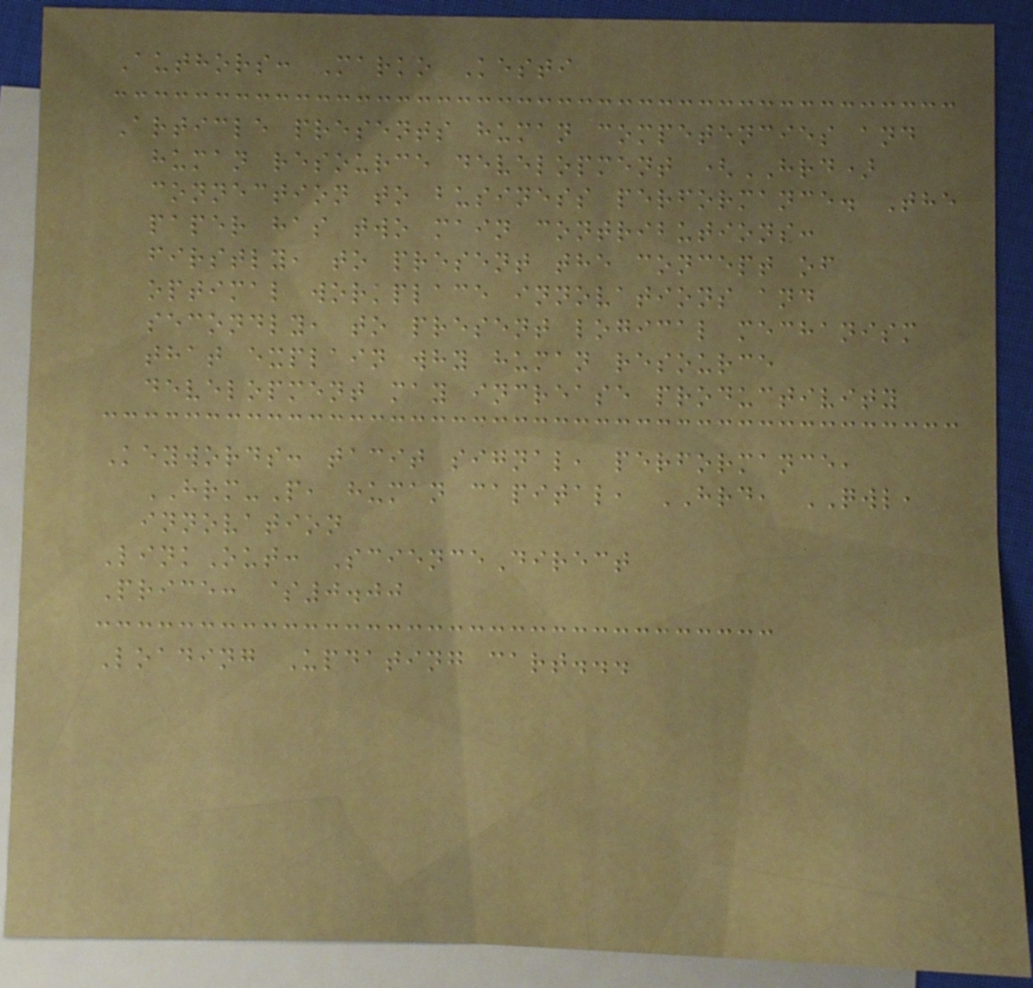Authors: Marko Kesti
Article presents human competencies and
human resource development (HRD)
connection to business performance. The
paper has two main contributions:
firstly, to present the concept of
optimal workplace innovations and
secondly, to present logical mechanism
that explain why human resource
development may increase productivity
Keywords: tacit signal, performance,
HRM-P, human capital, HRD, QWL,
innovation
LinkOut: ScienceDirect
Price: $0.00
Loading Updating cart...
